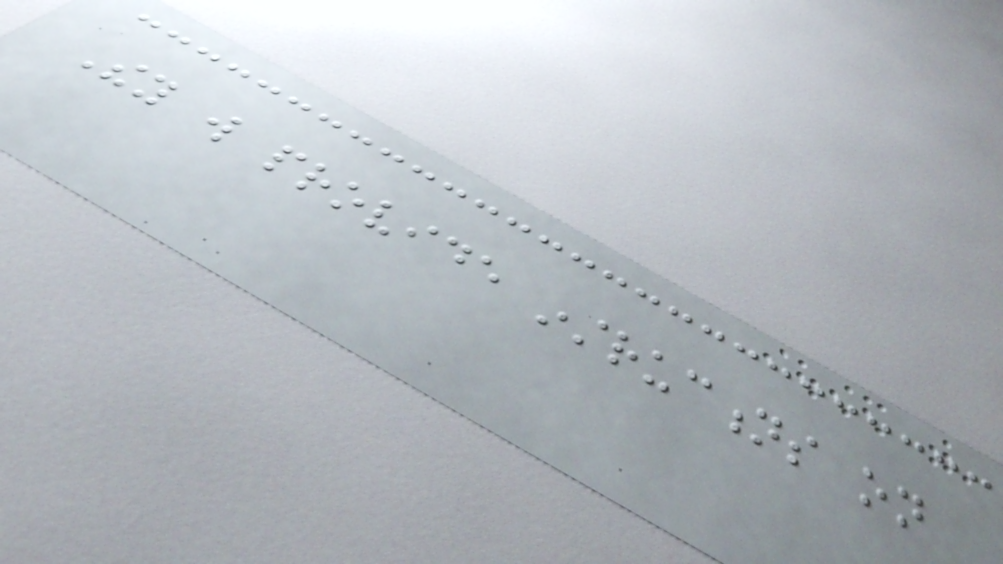They will provide instructions on
